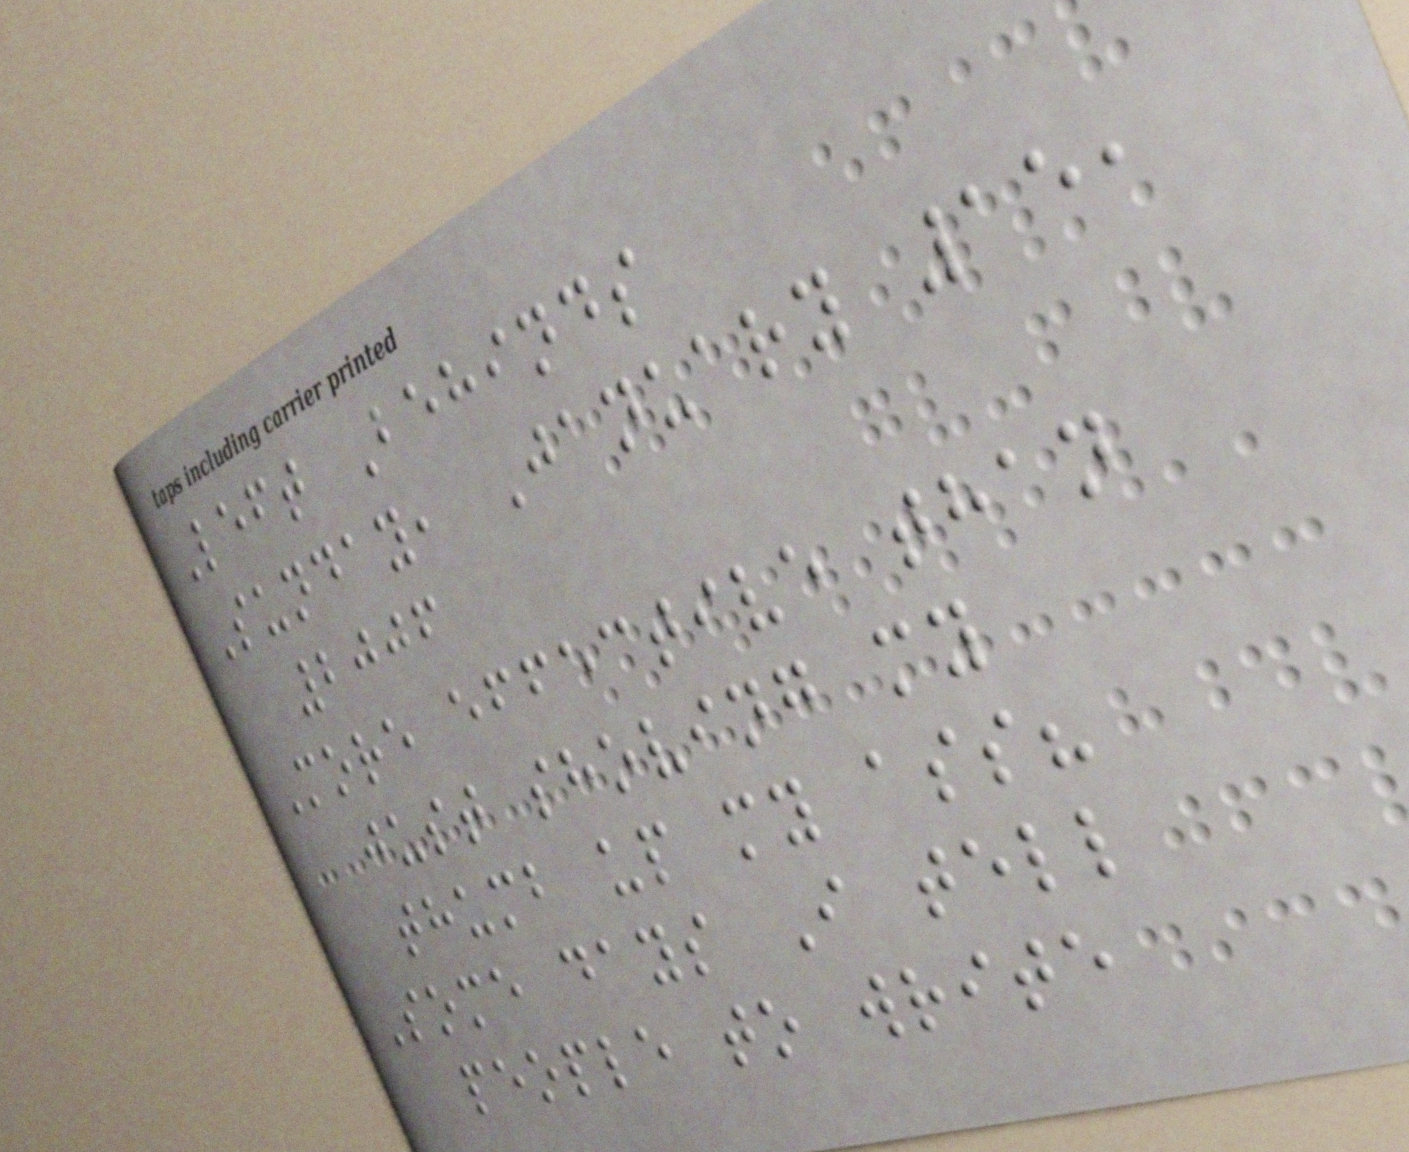Left Behinds
Sunday, January 15,
2006
More effective than
just shoving my
thumb up my ass?
Some days I tell
people to write
